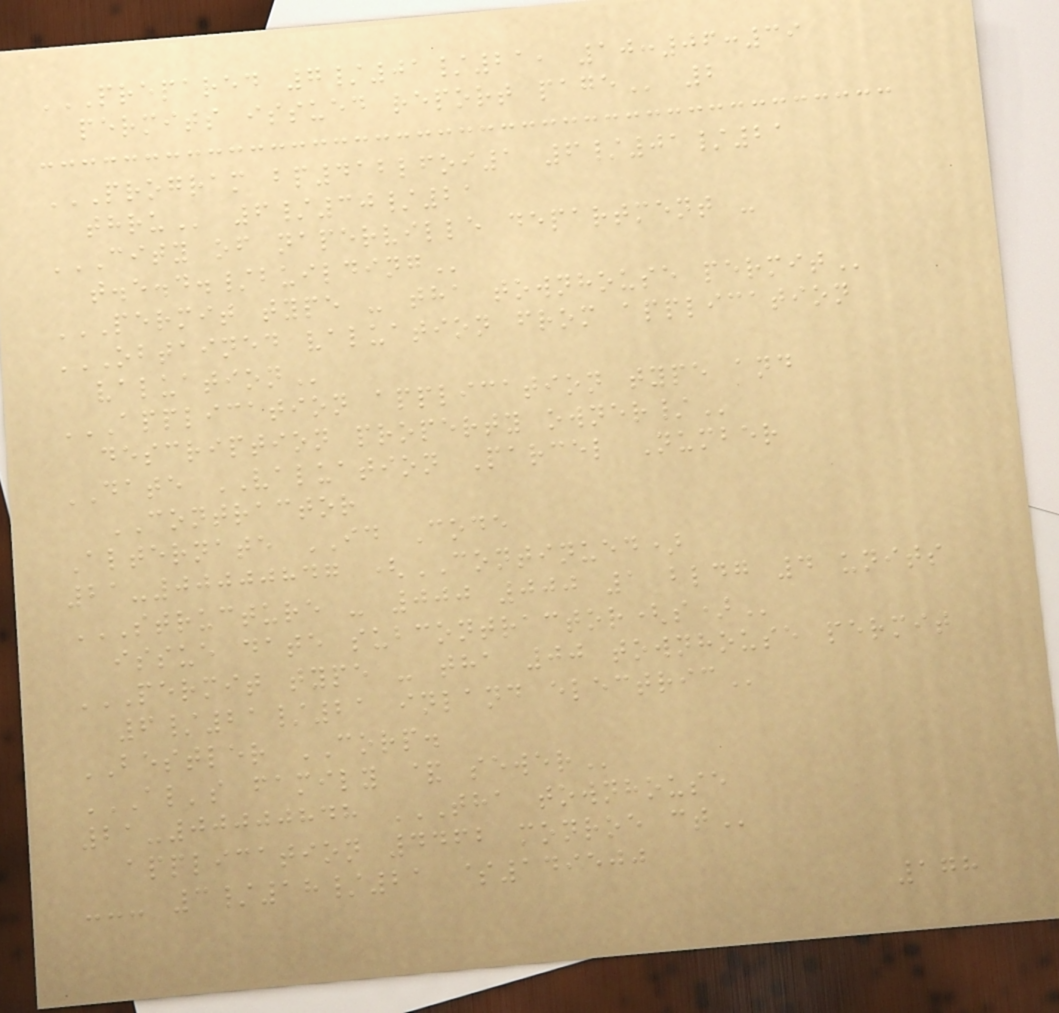PREPARED 7/01/21, 10:06:39
PERMITS ISSUED REPORT PAGE 2
PROGRAM BP412LFOI1 6/01/21
THRU 6/30/21
CITY OF NAPERVILLE DEPARTMENT -
T.E.D./BUILDING
PERMIT TYPE - THA TOWNHOUSE PERMIT
OBTAINED VALUATION FROM APPLICATION
VALUATION
APPLICATION APPLICATION TYPE AND
DESCRIPTION PROPERTY OWNER/
DATE VALUATION Parcel Number
CONTRACTOR
Alternate ID Code
21-00000847 (CONTINUED)
STRUCTURE - 000 000 1 BLDG 4 UNITS
ISSUE DATE SUBCONTRACTOR(S)
PERMIT TYPE - THA 00 TOWNHOUSE PERMIT
6/21/21 INLAND ELECTRIC
BESTLER CORP.
AL'S FAMILY & SEWER
21-00000848 THA TOWNHOUSE
APPLICATION 4462 MONROE CT
--- 3/18/21 $149500
178
